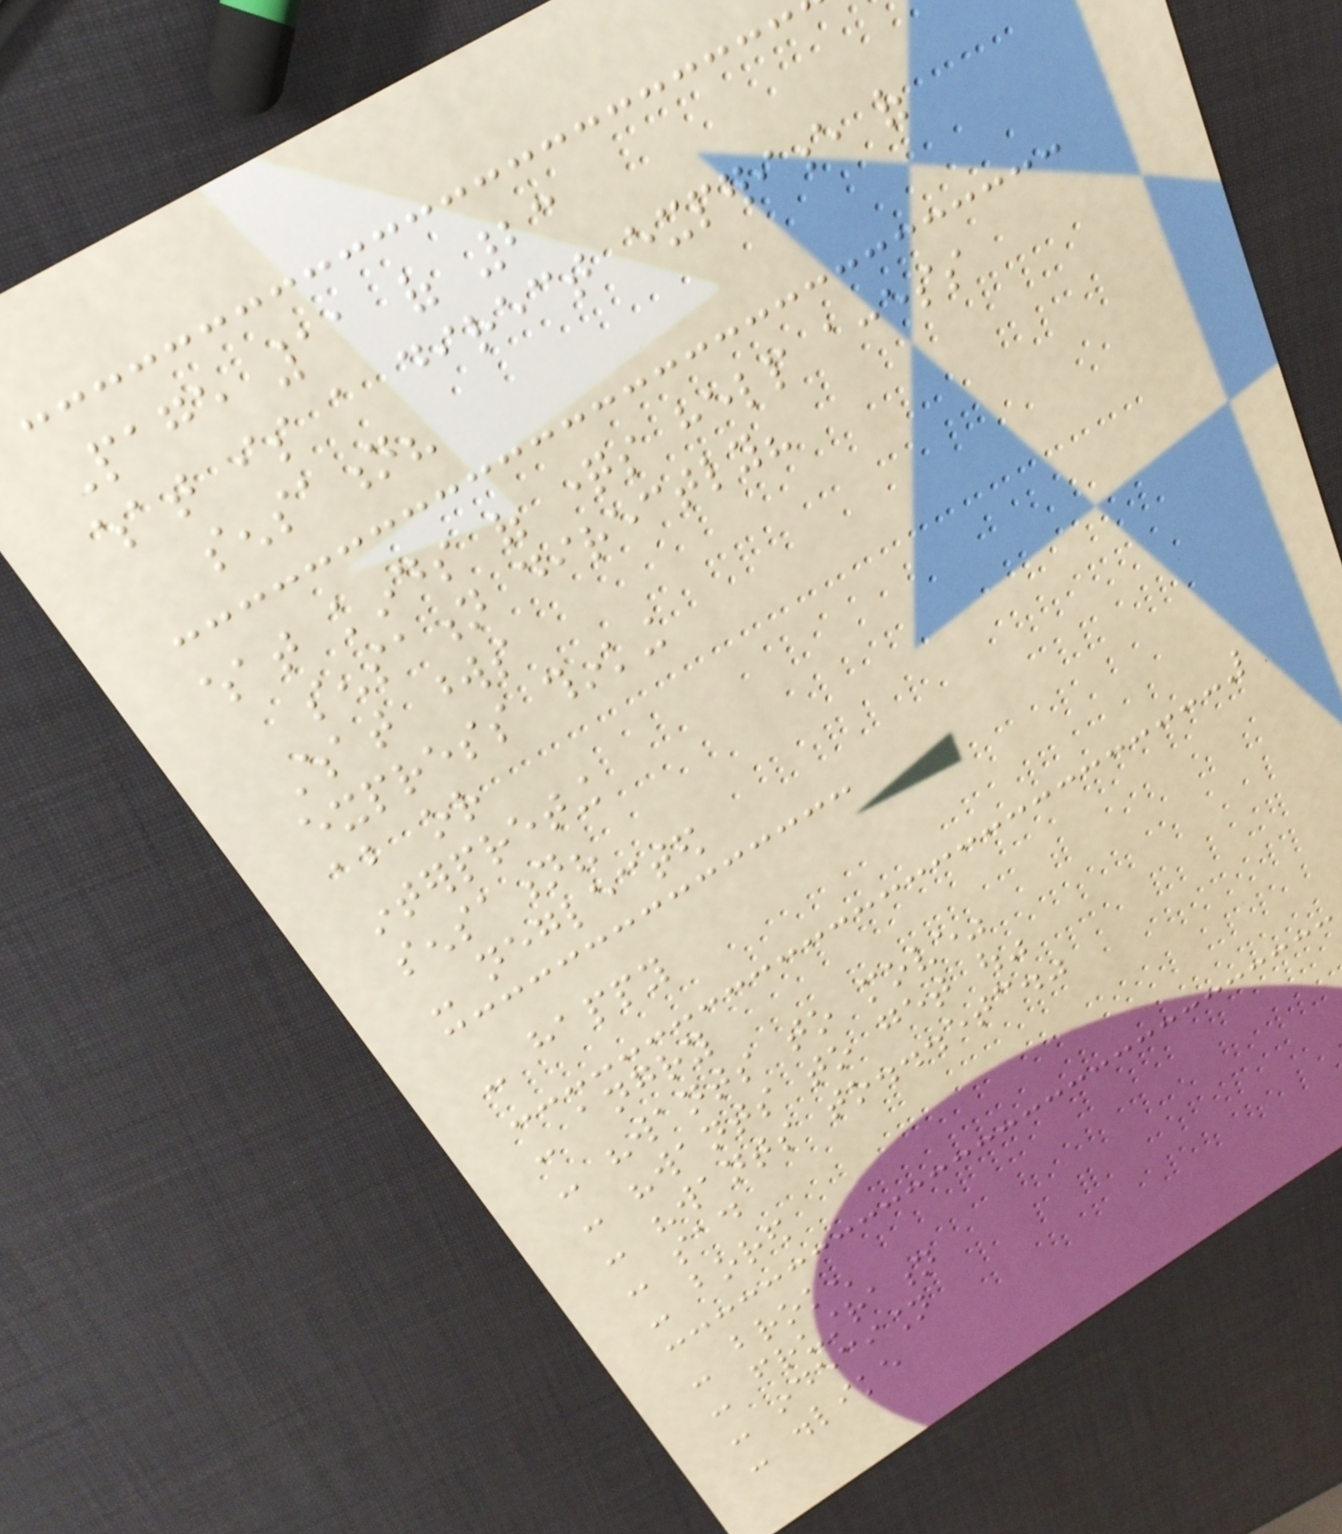Page 11 of 23
what is a direct experience of
sensation?
what kinds of questions help access
sensation directly?
What words
express thinking
about or
interpreting
sensation?
- neglected
- happy
- angry
- "wants to move"
- "wants to get out"
- "wants to...etc."
- sad
- bored
- broken
- frustration
- indecision
- dislike
